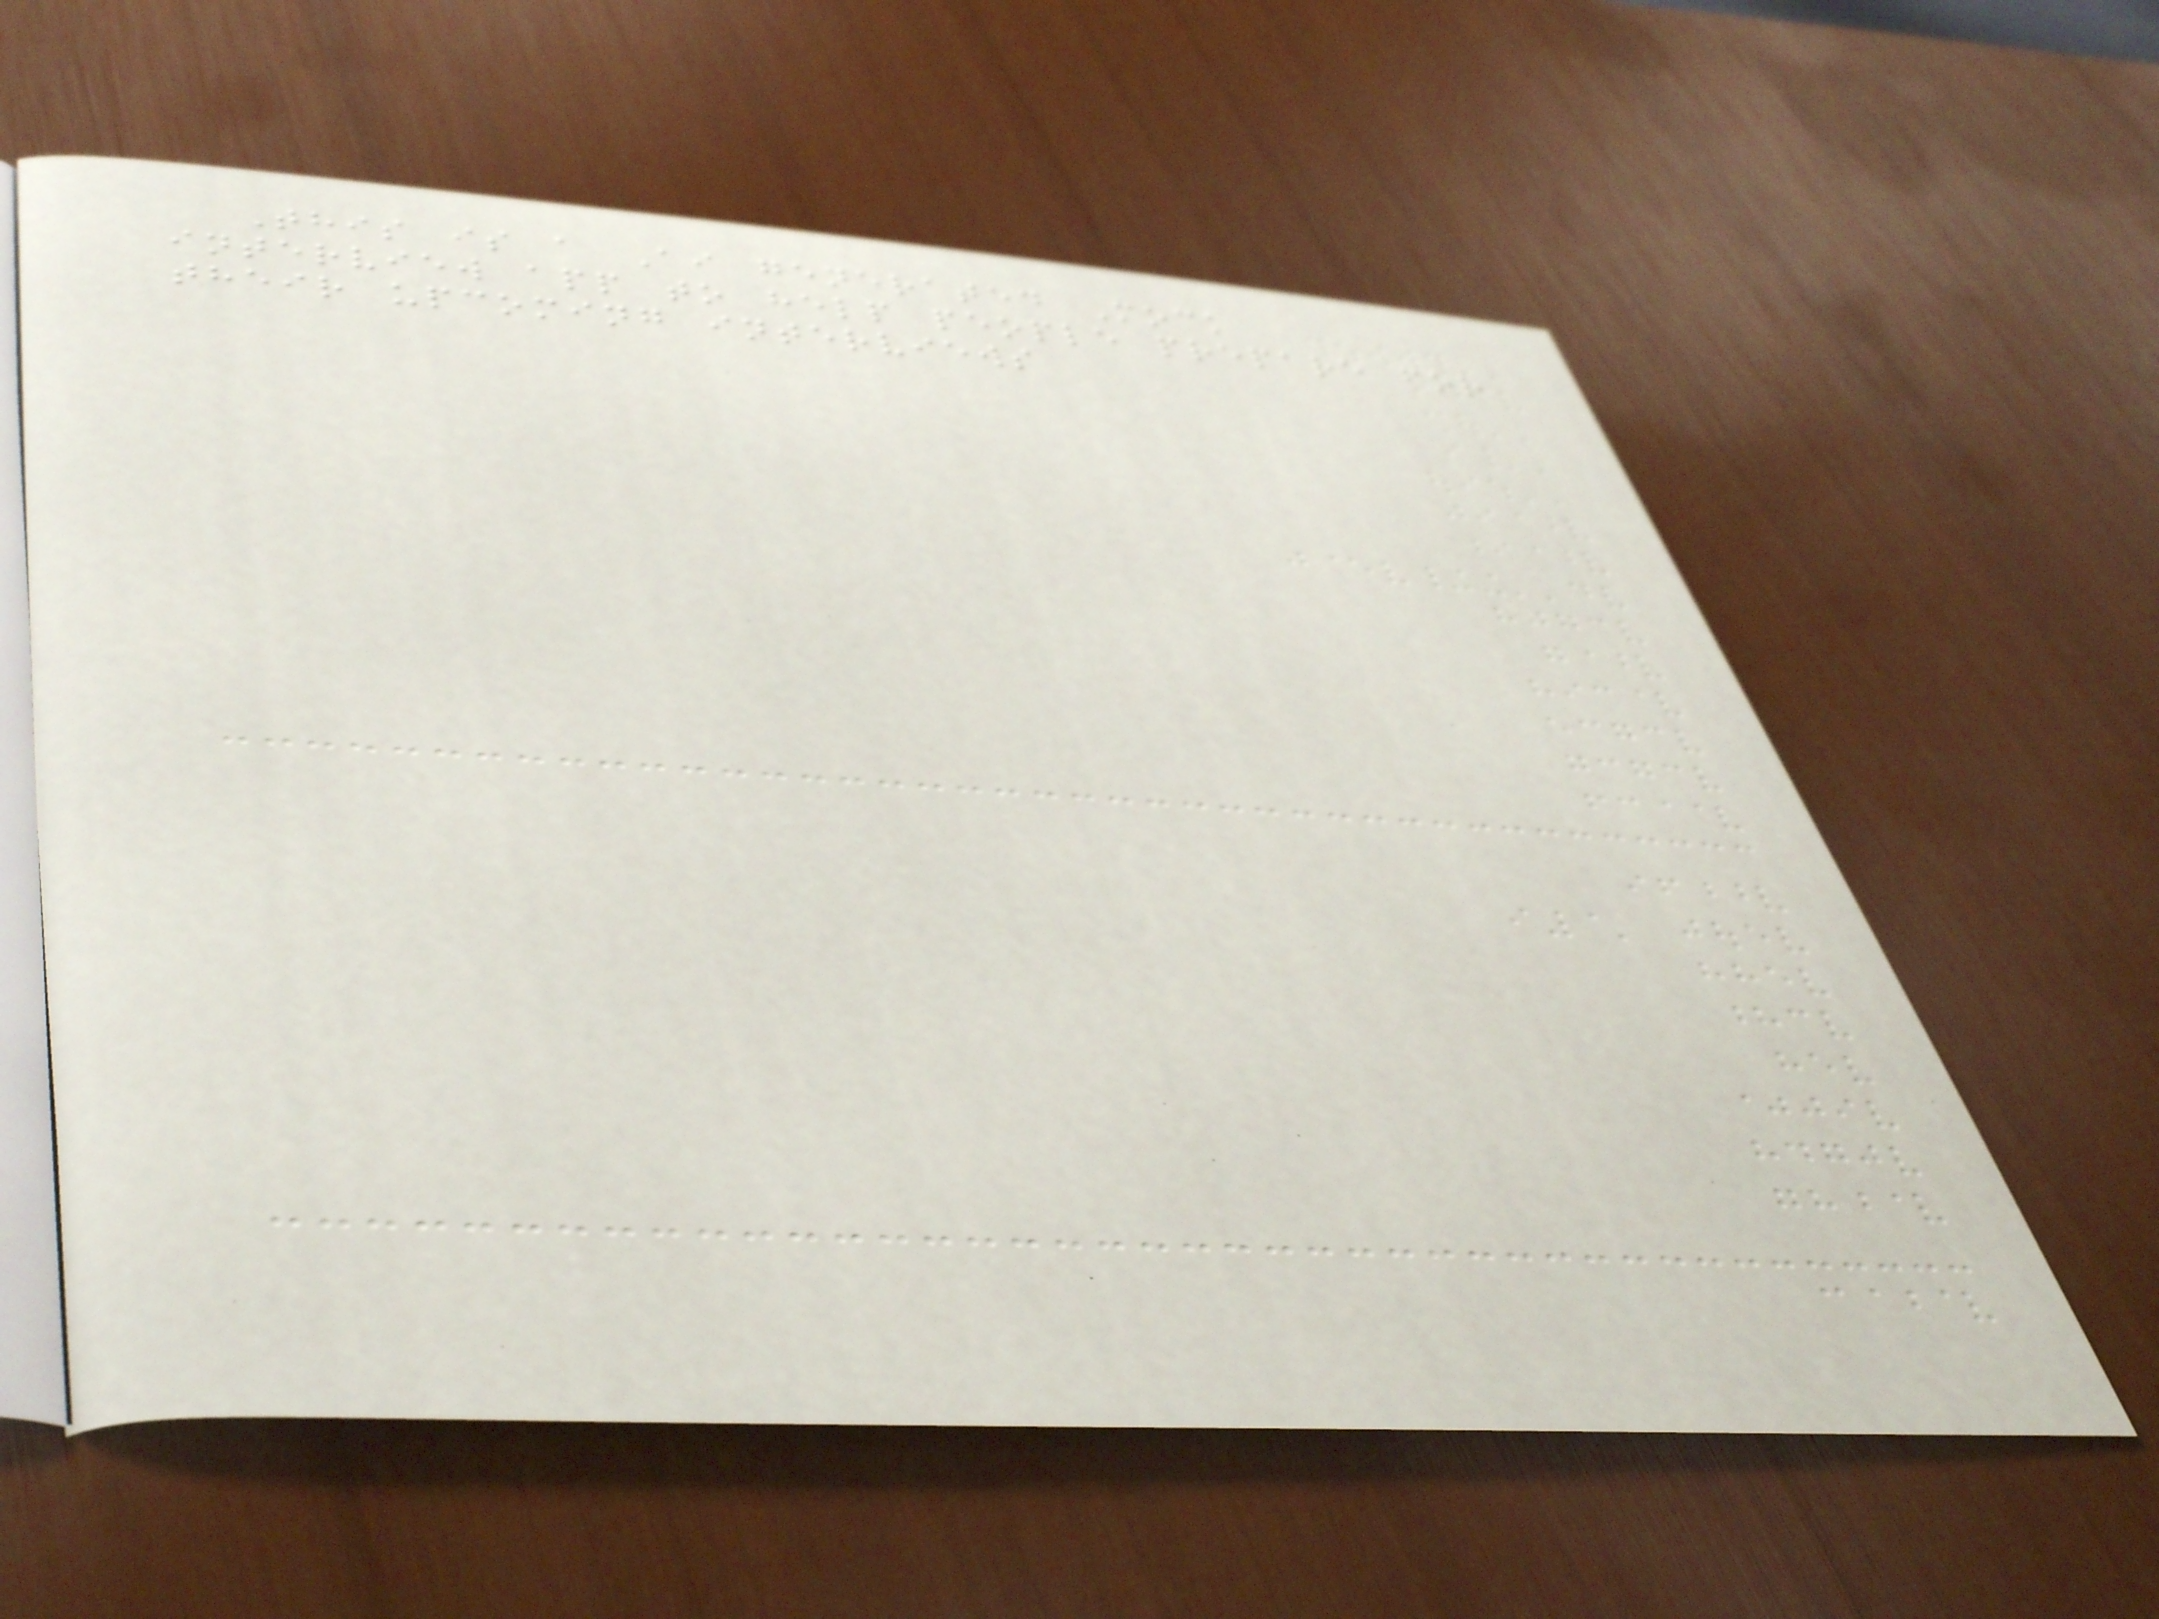This is a Ai generated Mock
interview app to help people prepare for
their upcoming interviews
